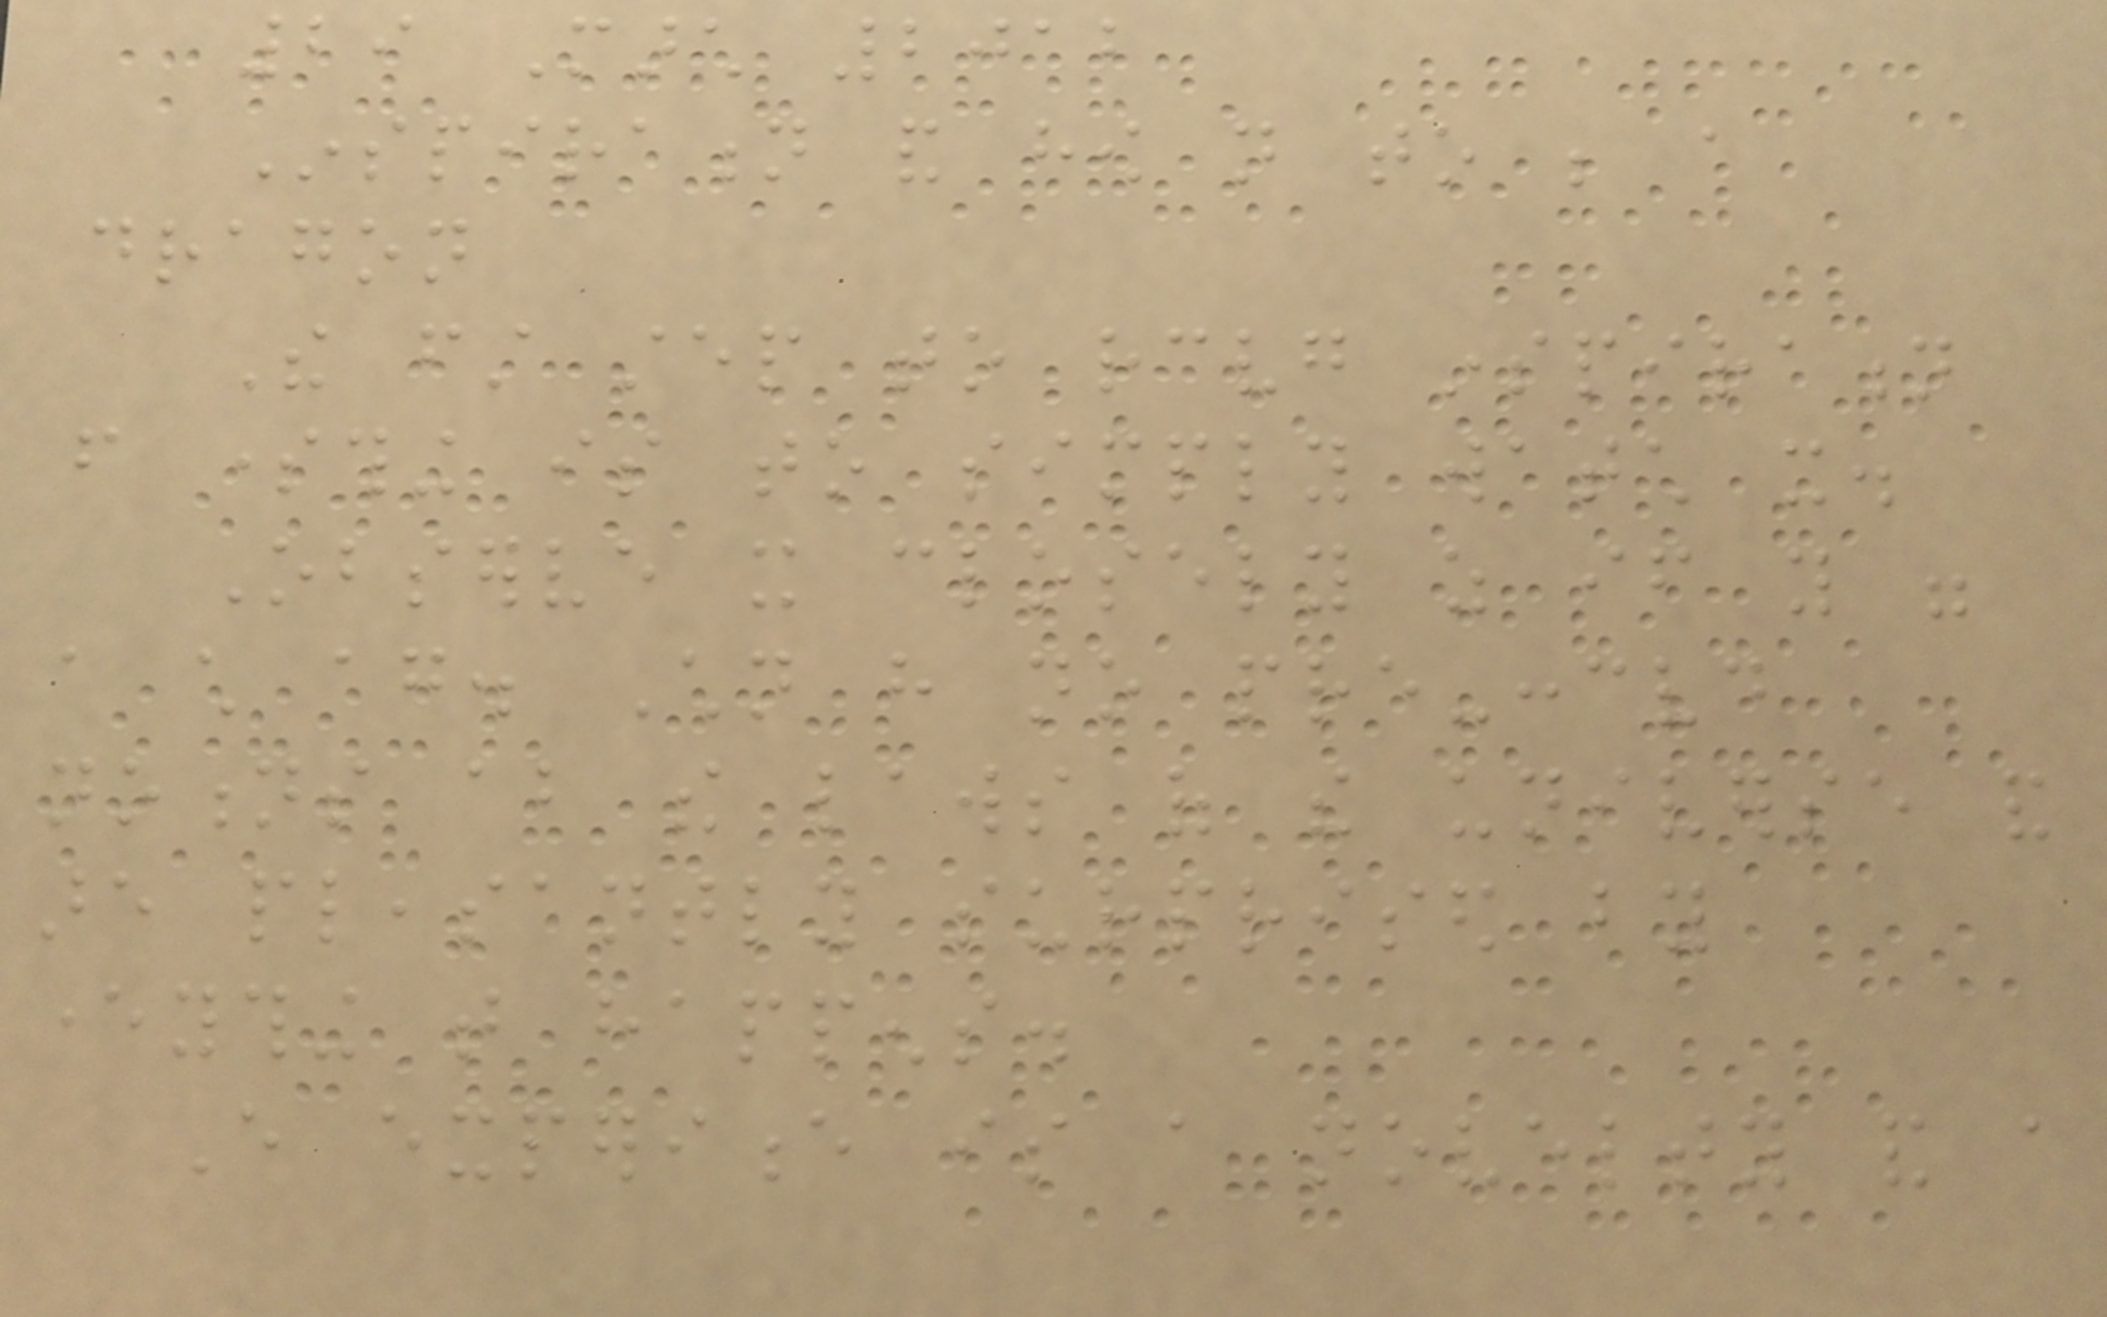29 March 2012
Inspiration and how not to be a
dragon
The first step to receiving inspiration
from something is to simply watch it.
Observe it closely as if you were
a child again. Children have no pre-conceived
notions about the laws of the universe and
are pleasantly surprised by
everything that happens.
Every experience is a novelty and a
